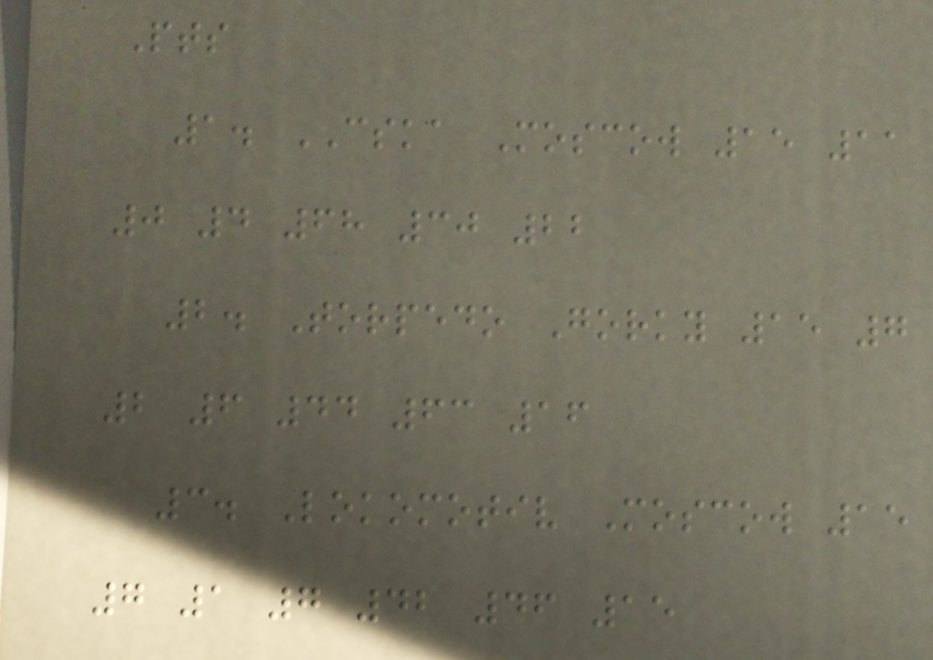Pts
1. CSKA Moscow 15 11
0 4 68 30 22
2. Torpedo Gorky 15 7
2 6 44 63 16
3. Lokomotiv Moscow 15
7 1 7 42 46 15
